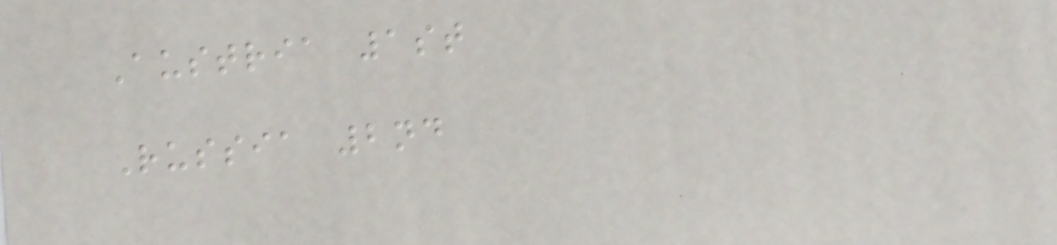Austria 1st
Russia 2nd
